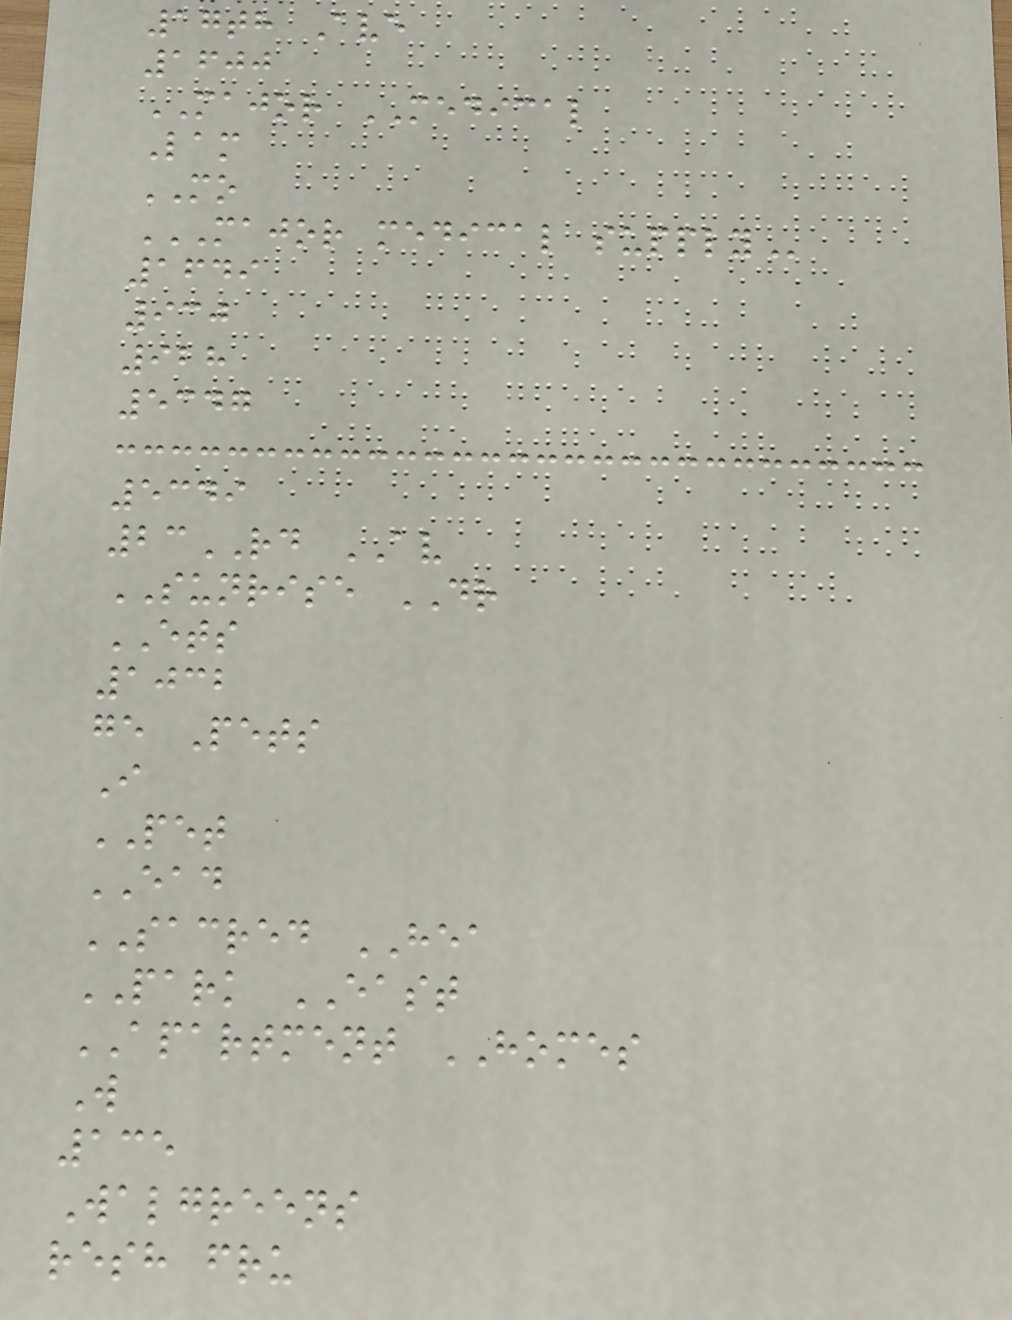17th Ave
1600
MAJOR MEDICAL
Lam
MO
MAJOR MEDICAL SUPPLY
1649
930
928
5347
5349
23RD AV
SUNRISE DR
ETS
1032
ge Pets
I
PET
EAD
SACRED HEA
PARK EAST
APARTMENT HOMES
W
135
Walgreens
resh fru
